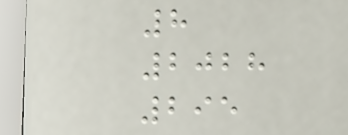8
2028
295
